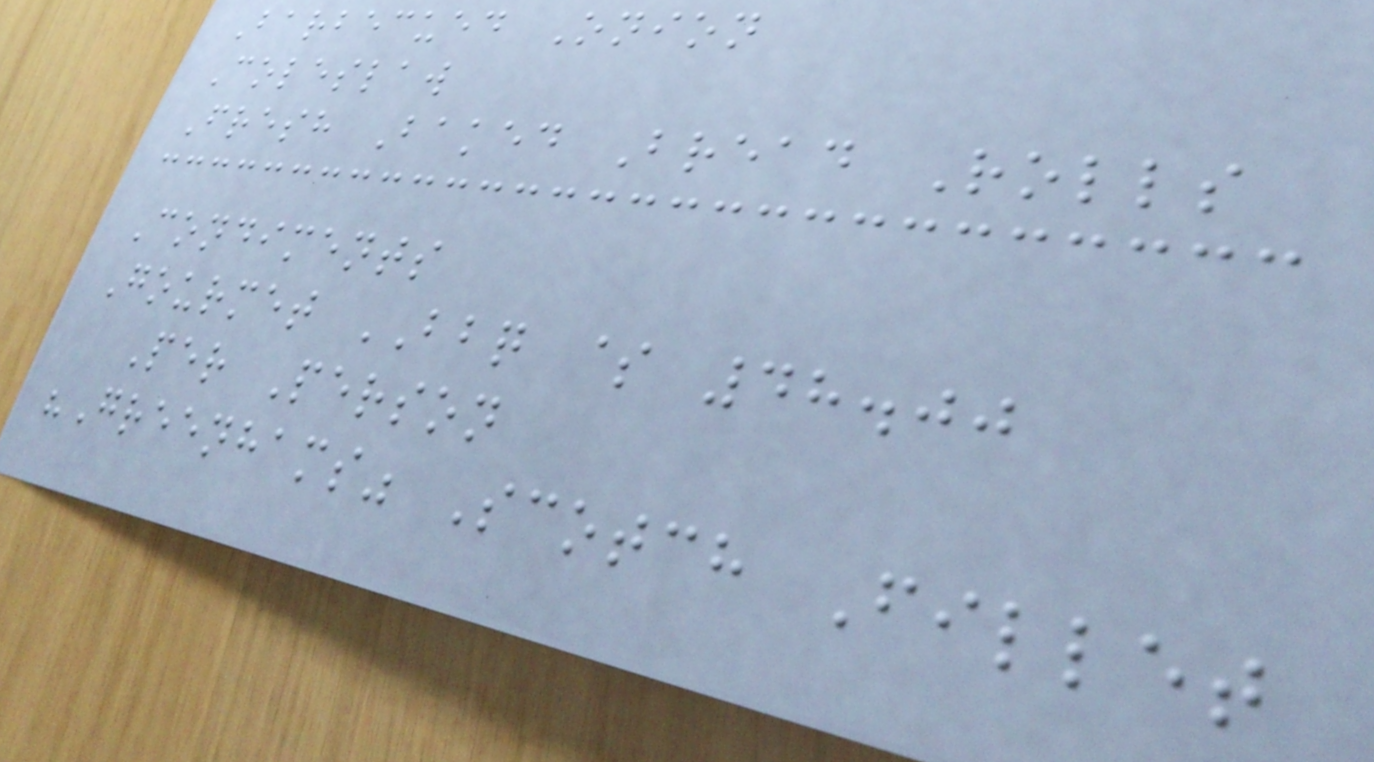Barbecued Onion
Coleslaw
Fresh Baked Bread Rolls
Condiments
Gourmet BBQ $ 48.00
Per Person
"Greenhams" Scotch Fillet
